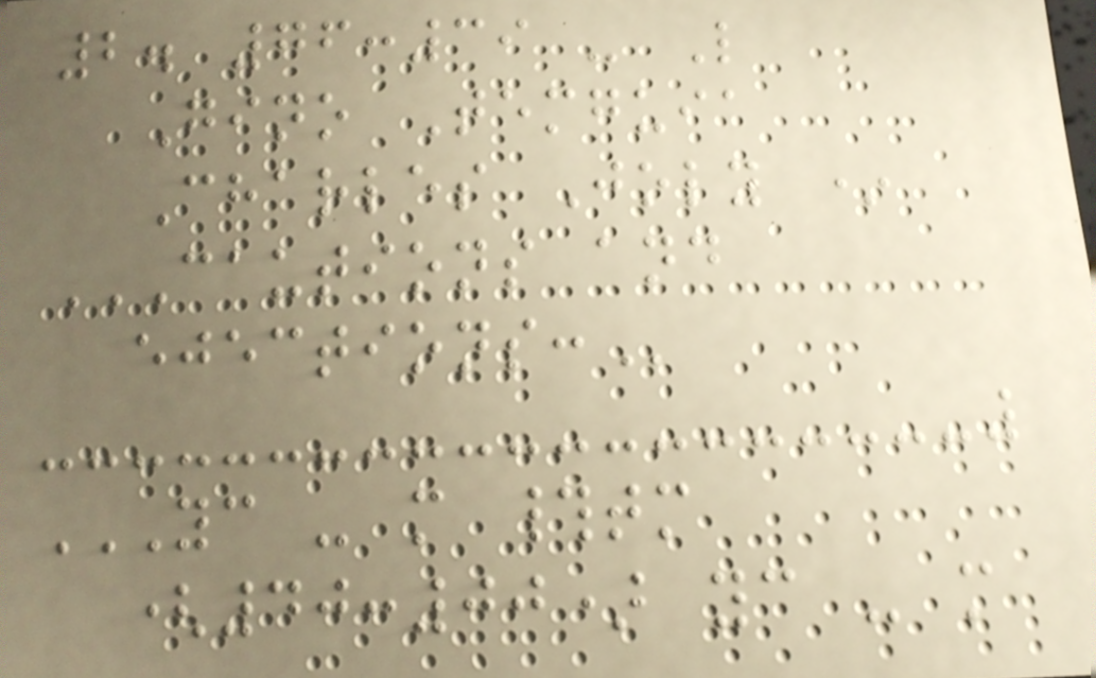2. 76:39 - L
Gino Temguia
Charles Joly *
CAUTIONS AND
EJECTIONS:
YC - M #TM
(40:00) YC - M
